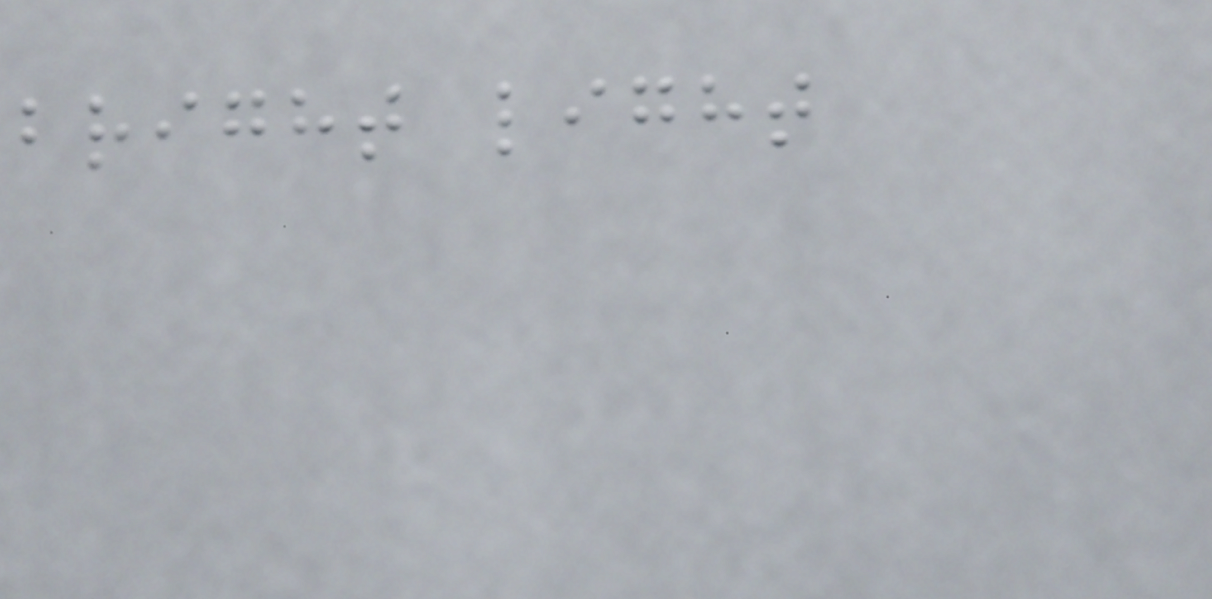bright light
